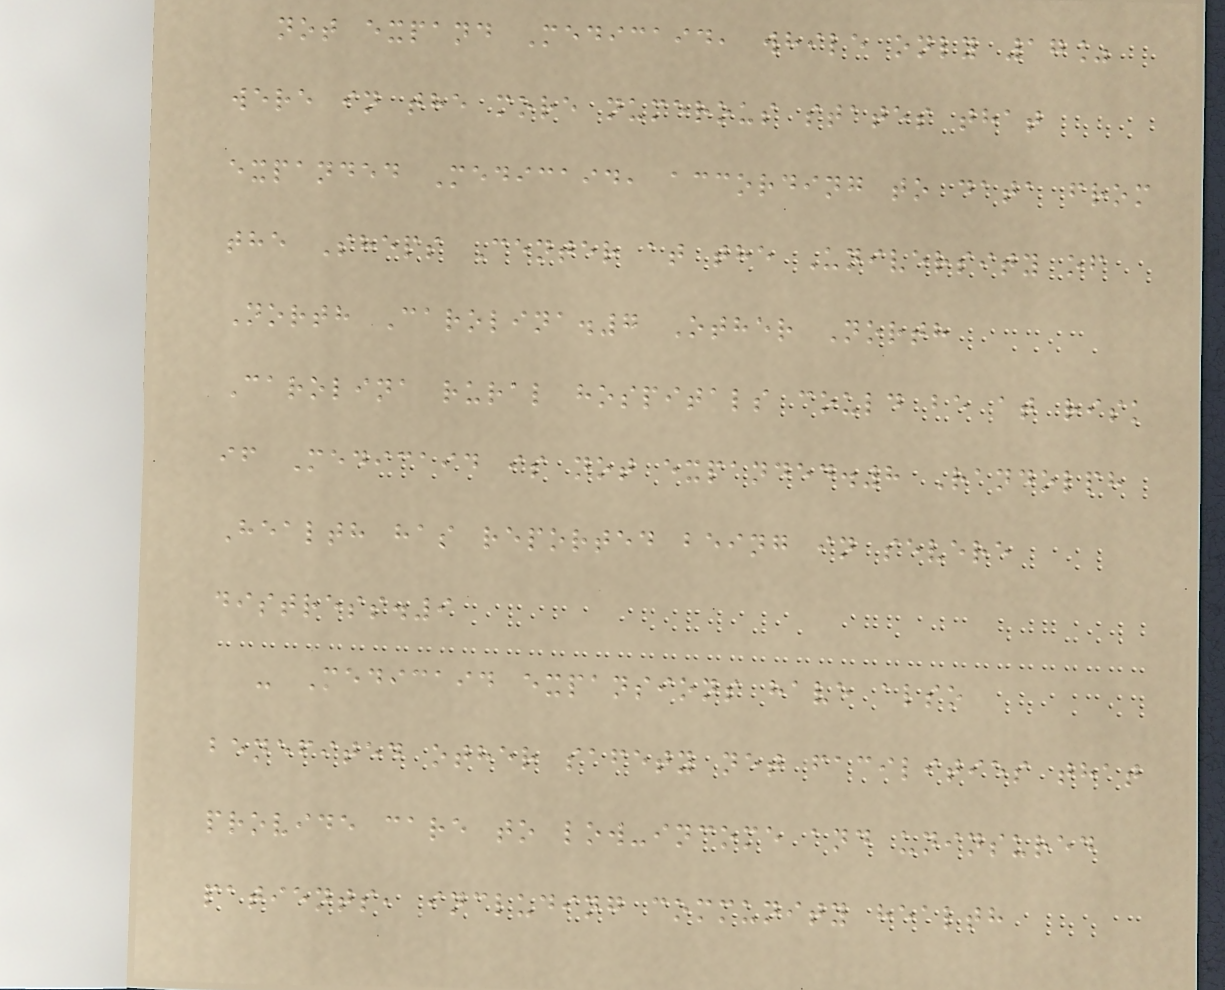not expand Medicaid, while only 17%
were in the more numerous states that
expanded Medicaid, according to data from
the Sheps Center at the University of
North Carolina.7 Other North
Carolina rural hospitals could be at risk
if Medicaid is not expanded.8 Randolph
Health has reported being in severe
distress.9
- Medicaid expansions have also
benefited other safety net facilities that
provide care to low-income and uninsured
patients, including community health
